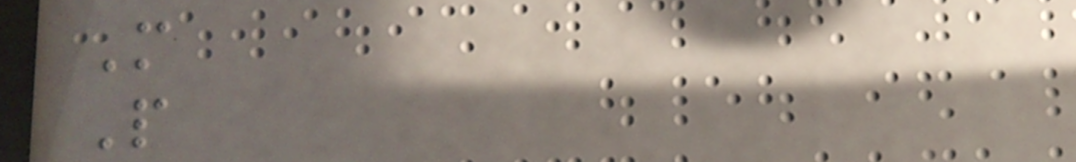M
P
